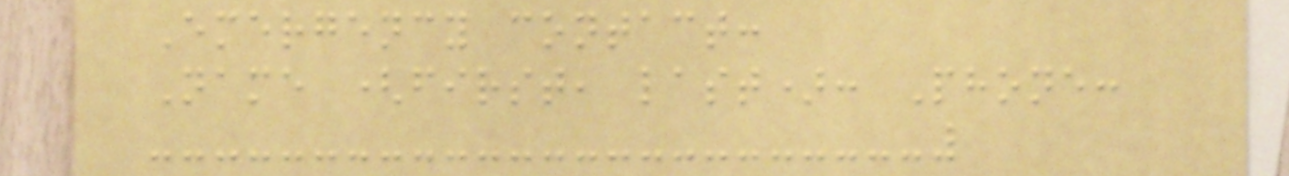Emergency contact:
Name (first, last): Phone:
